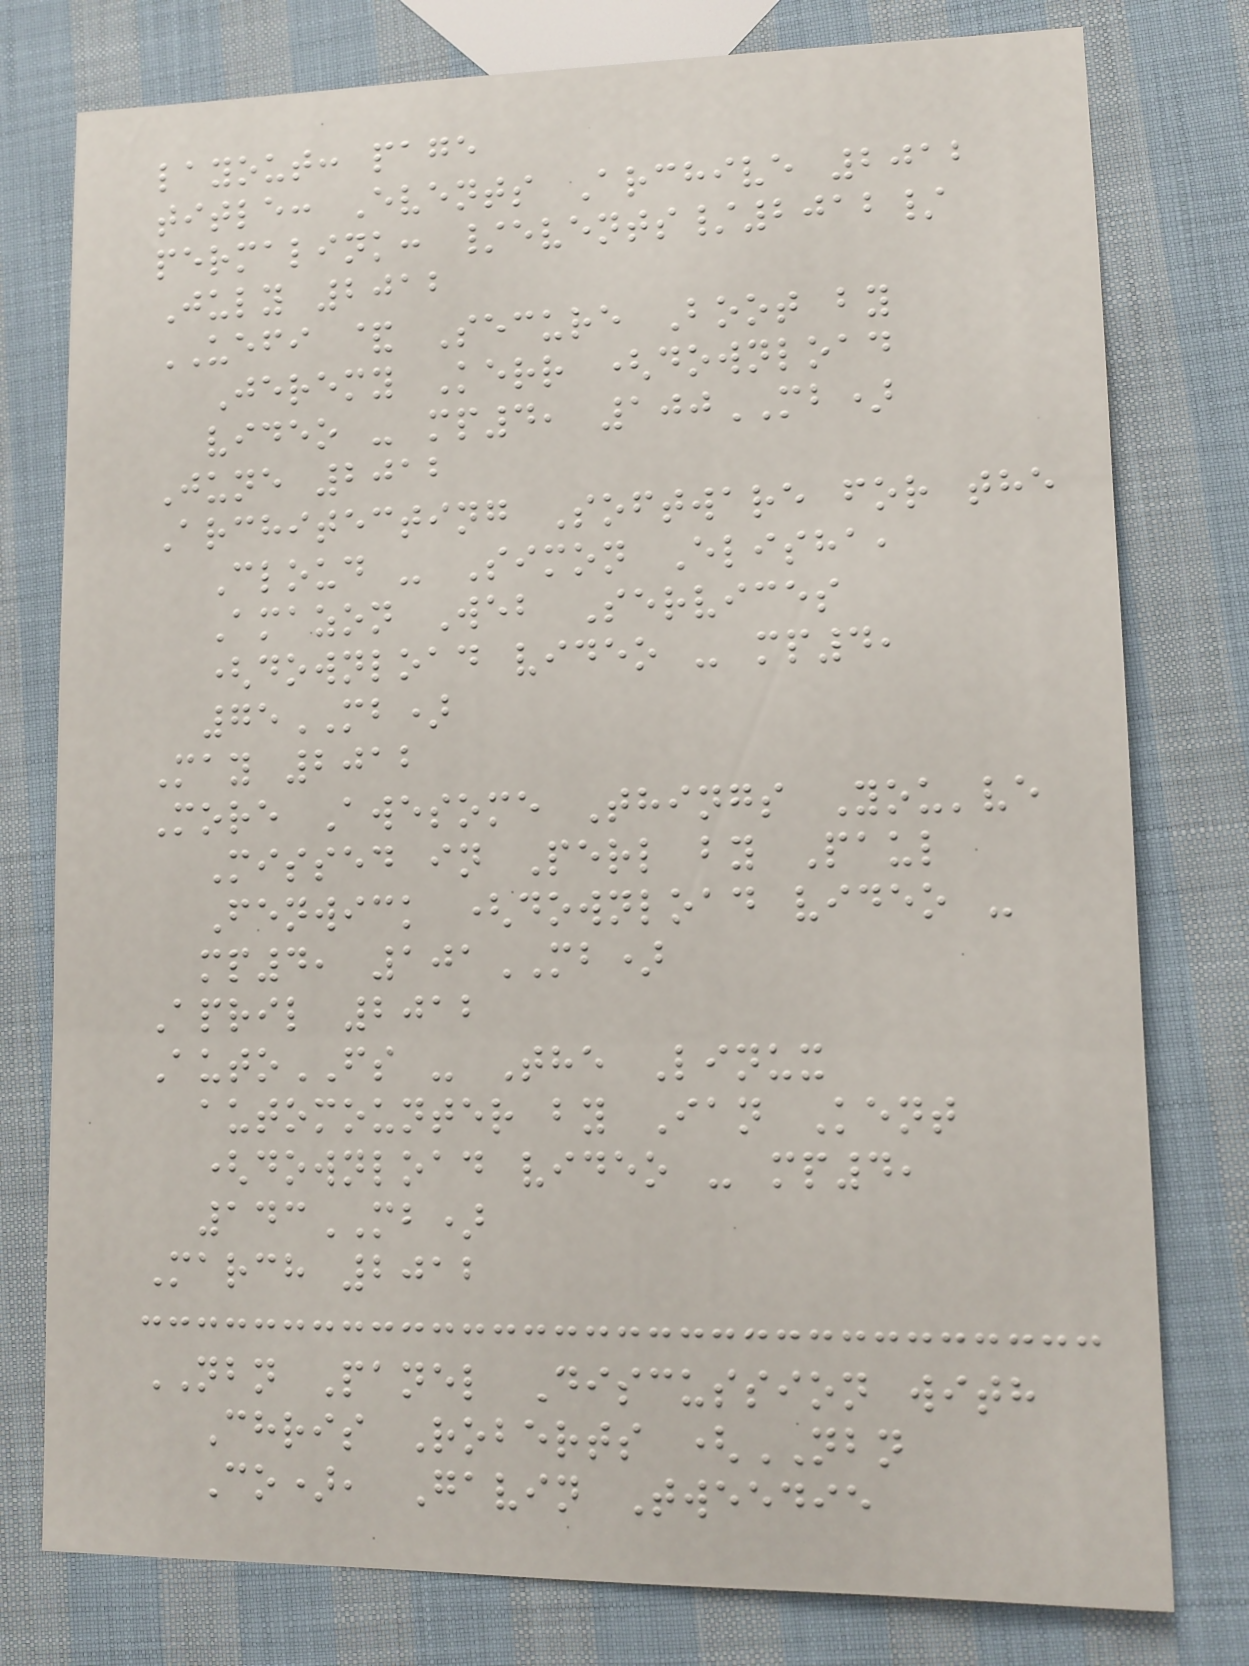layout: page
title: Events Archive 2012
permalink: /events/2012/
July 2012
UEFI & Secure Boot by
Jeremy Kerr (download
video - mp4, 100MB)
June 2012
Architecting Software for the
Cloud - Simon Elisha,
Amazon Web Services
(download video - mp4,
75MB)
May 2012
More Awesome Things You've
Missed in Perl by Paul
Fenwick (download video -
mp4, 101MB)
April 2012
AutoFS - The Linux
automounter by Ian Kent
(download video - mp4,
143MB)
March 2012
NBN Panel Discussion with
Chris Roberts (NBN
Co), Gavin Tweedie
